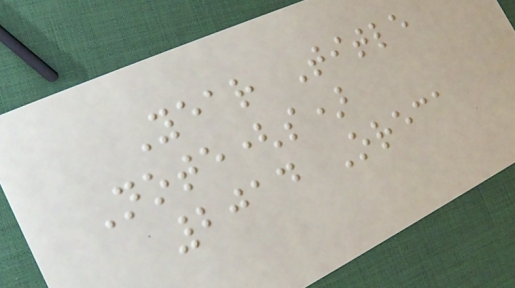Year Title
Note(s)
2014 Oreca
